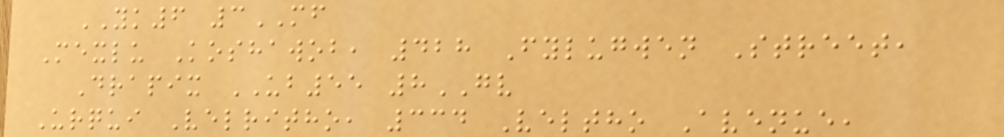YK6 3MF
Mexlu Koshawob, 428 Fylugwen Street,
Drapix UB55 8GV
Urqui Velritho, 334 Veltho Avenue,
